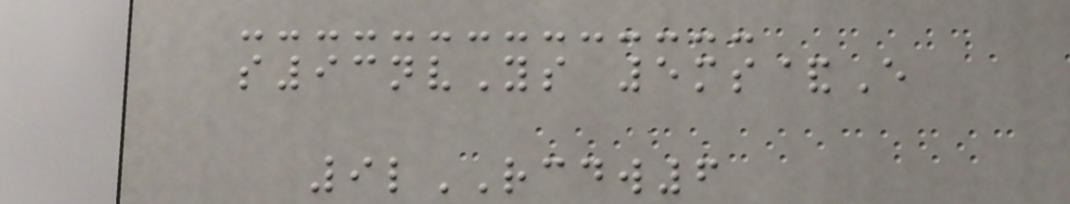s93nvYs 5ms&E
9lRCDW6
